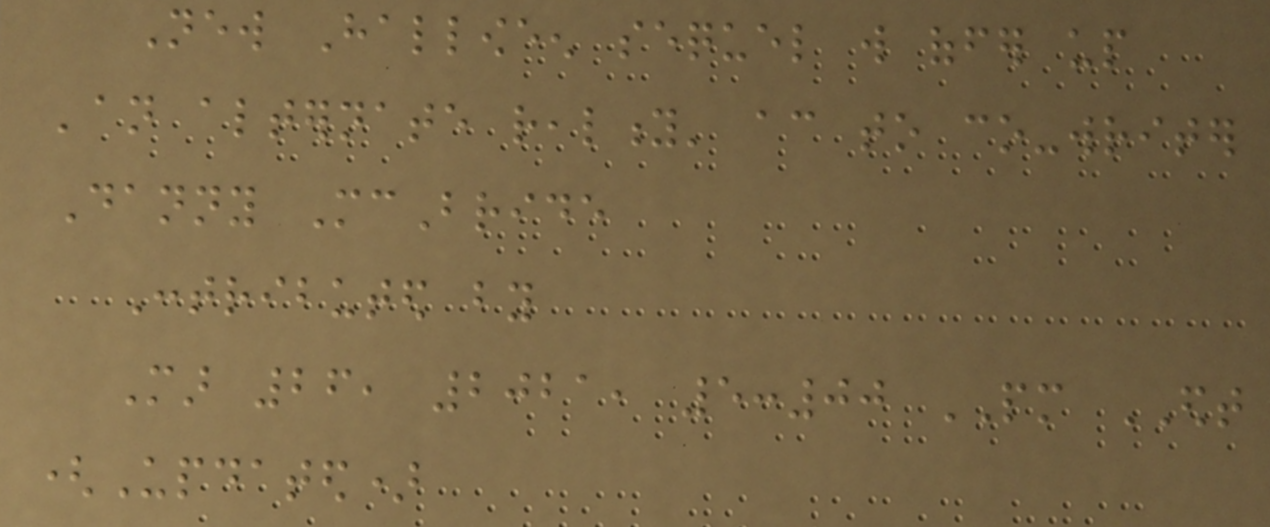New Halloween sequel will offer up
'an alternate reality' according to co-writer
Danny McBride
Contributed by
Mar 26, 2021, 5:00 PM EDT
(Updated)
